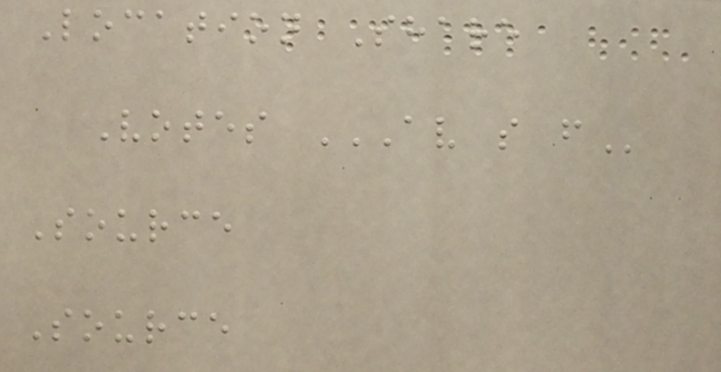Location Share
Votes AV S F
Source
Source
